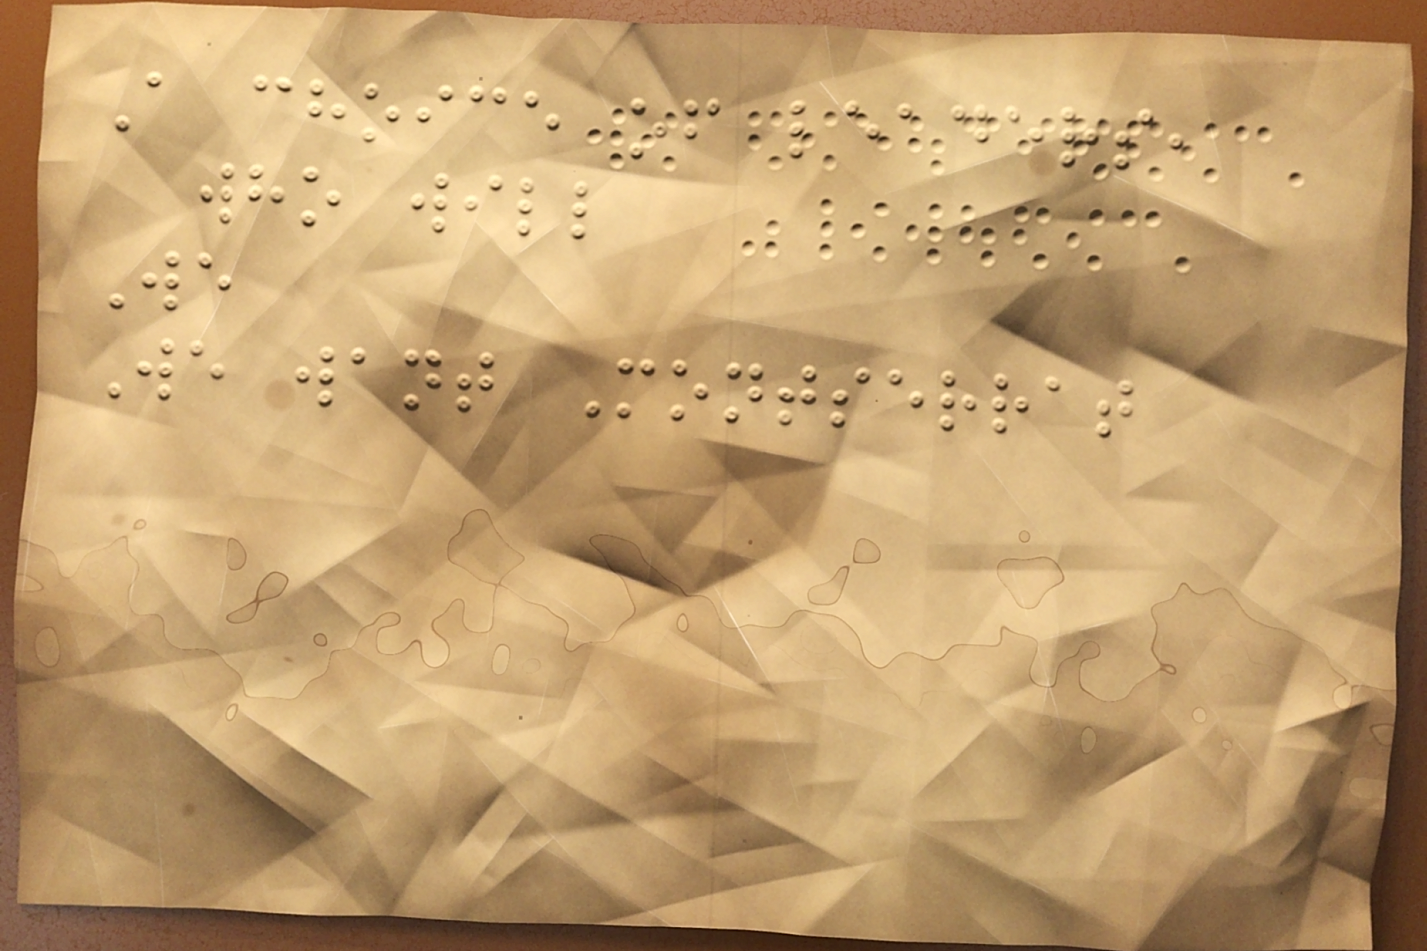A choice of leaders,
who will
We
We want Montserrat
